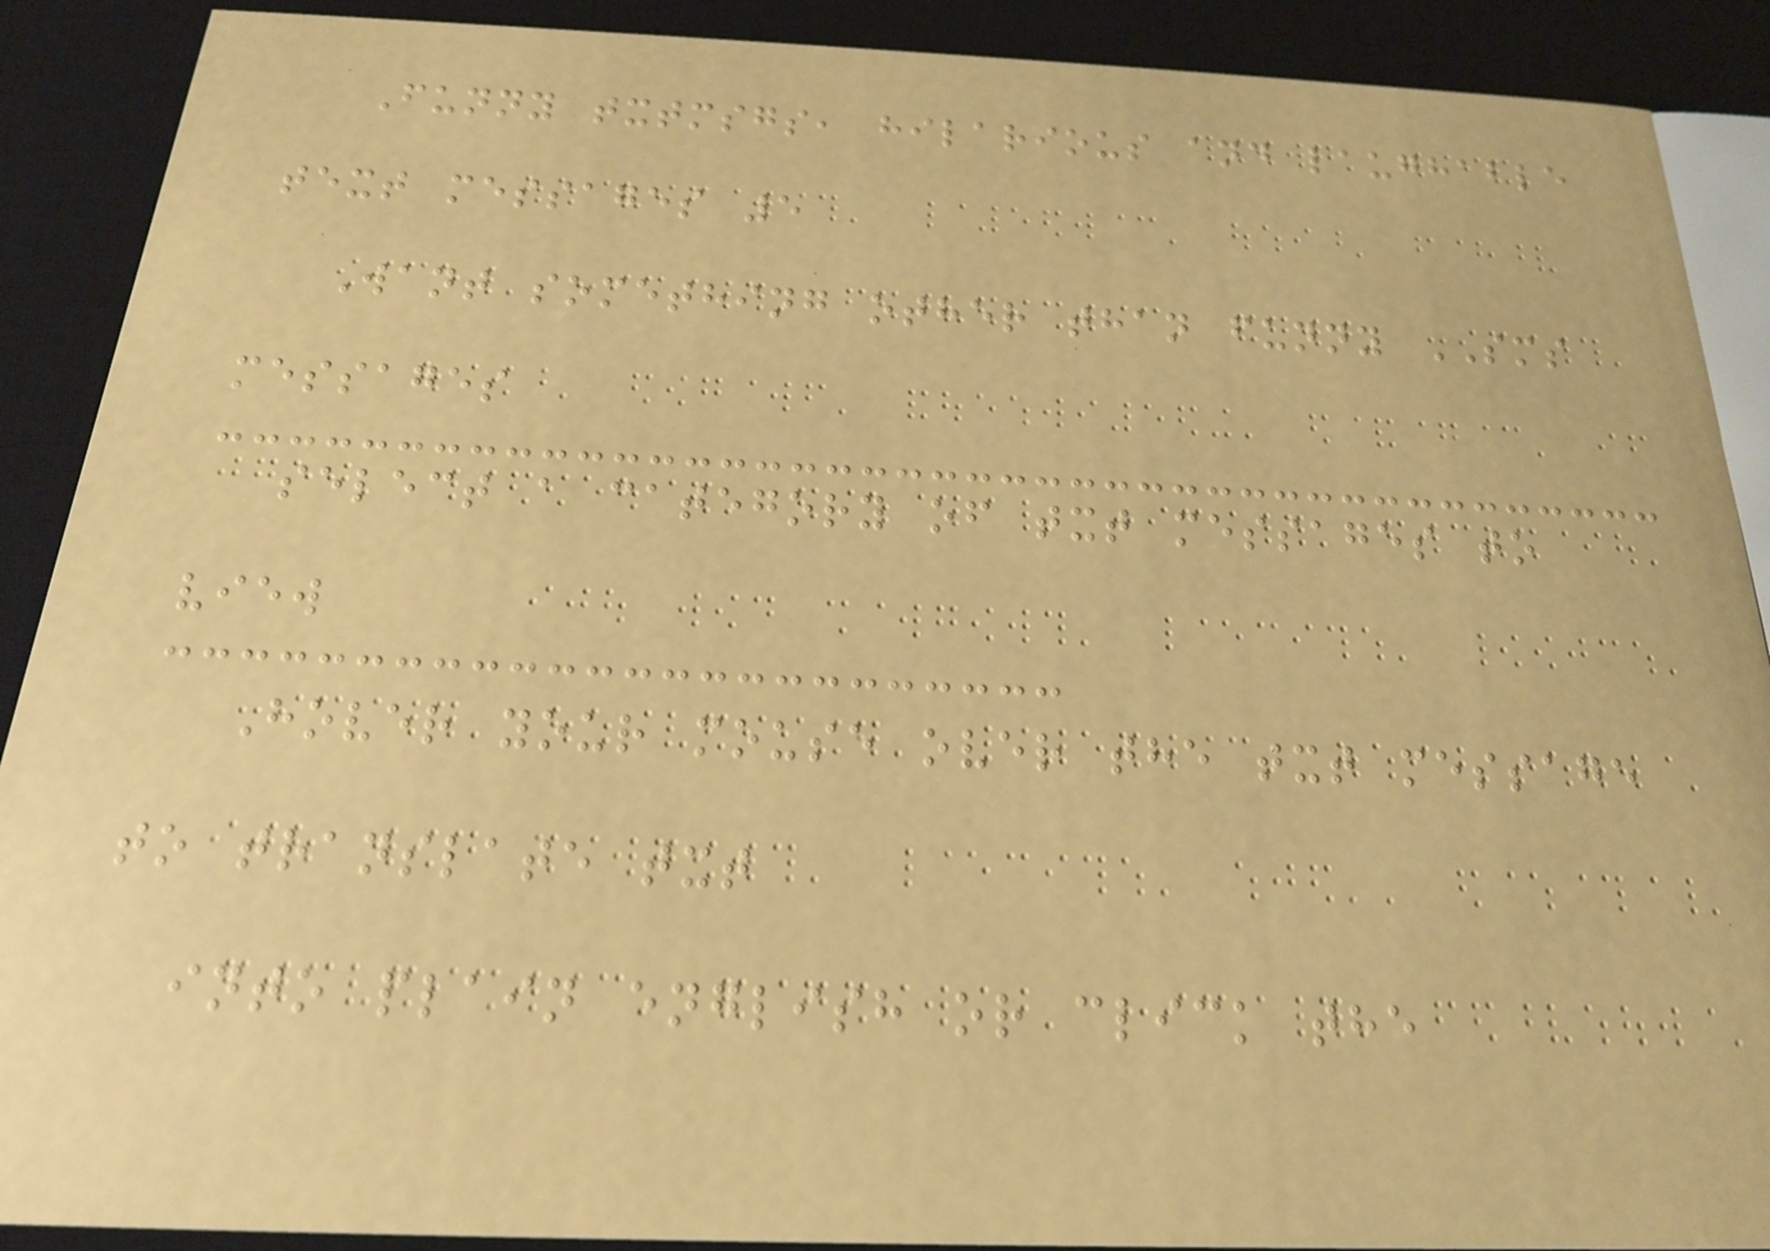Funny txtmsgs, hilarious and laughable
text messages 5
Want something other than funny SMS
messages
select a category of txt messages to
view
Hover your mouse over the txt message
to translate txt
into plain english or click the
